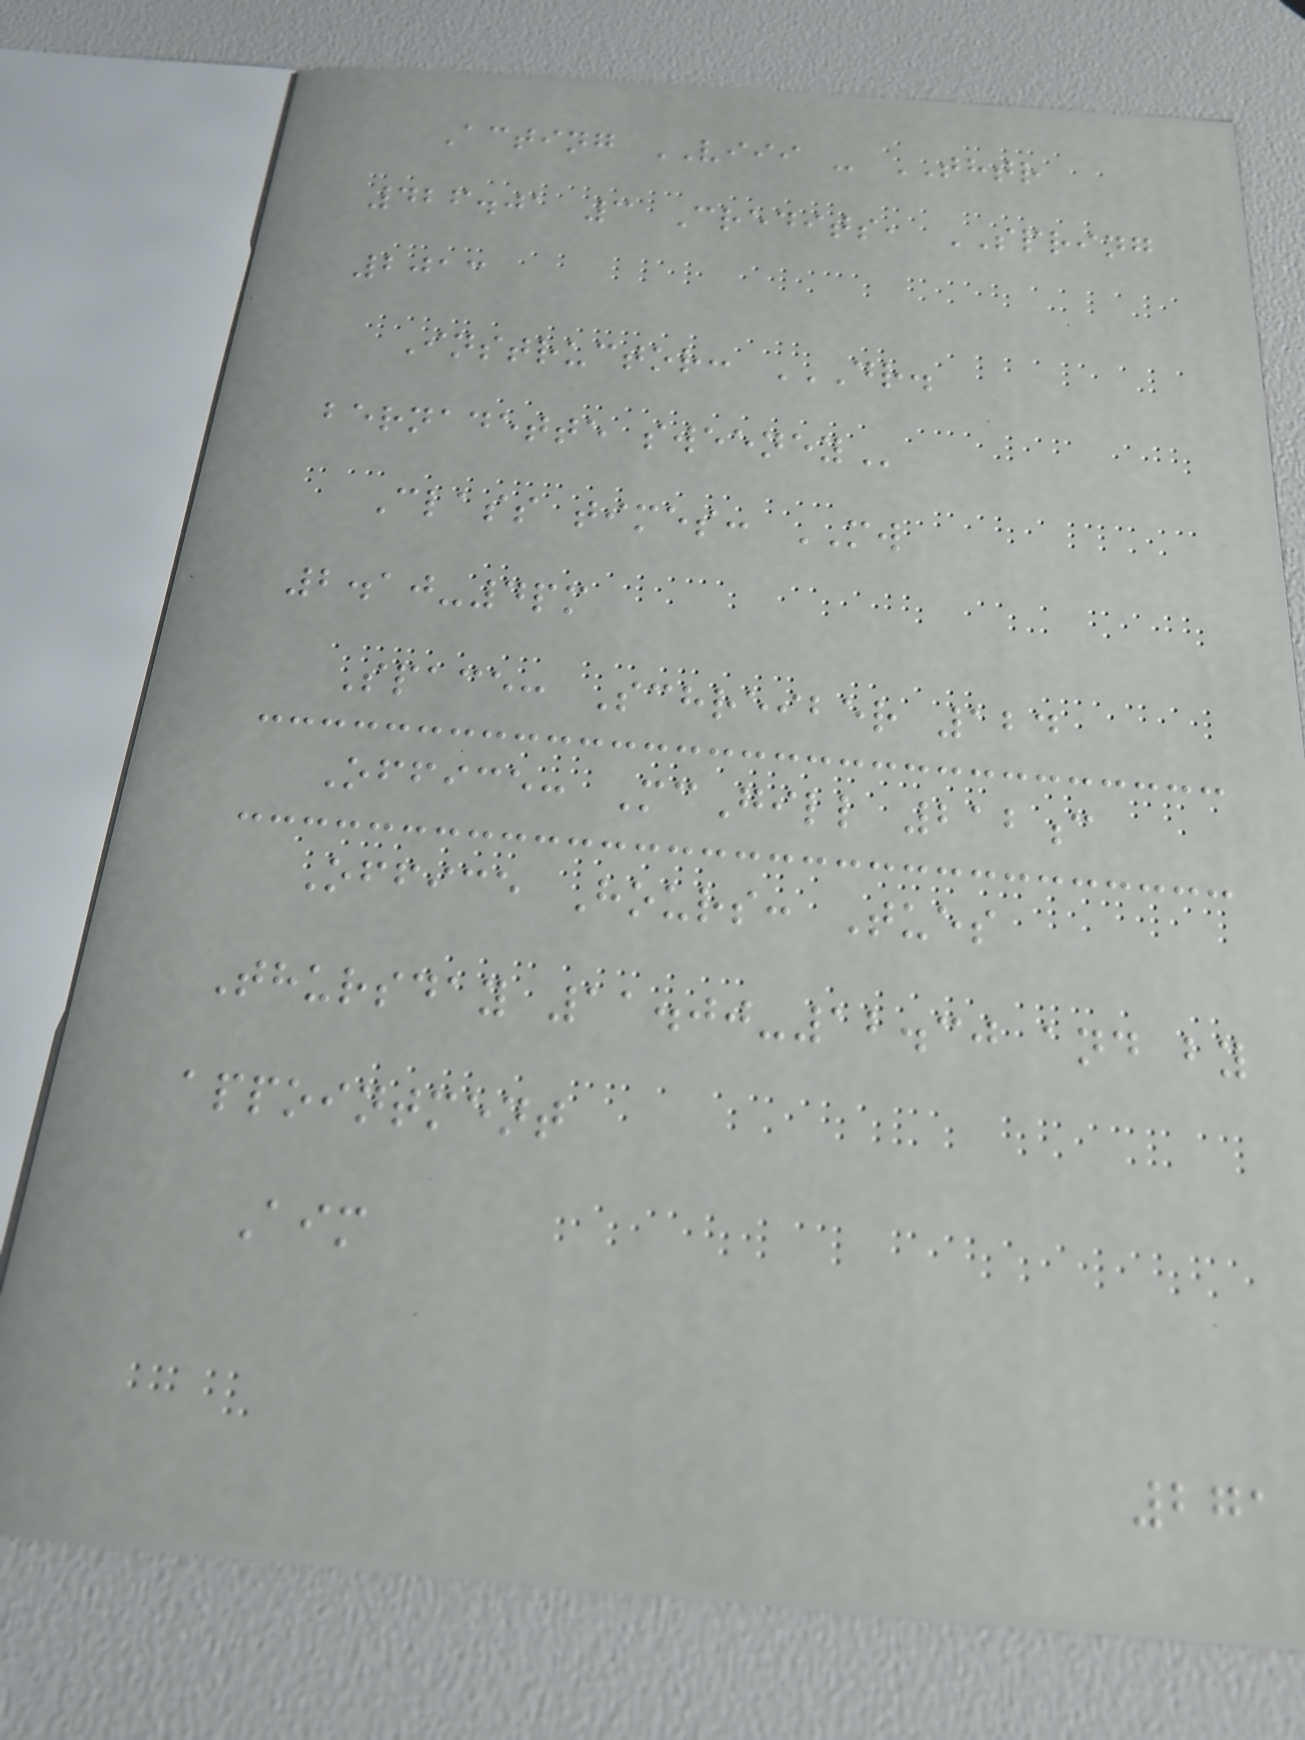Acting VIII - THTR
426.01 3 Credits, SPRING
2013
Instructor: DR.
BERNADETTE SWEENEY
Class times: MW
2.10-4pm
Space: Schreiber 124
Office: McGill 212c
Office Hours: Tues
Thursday 11.00-12.30 and by
appointment
Aim
271
